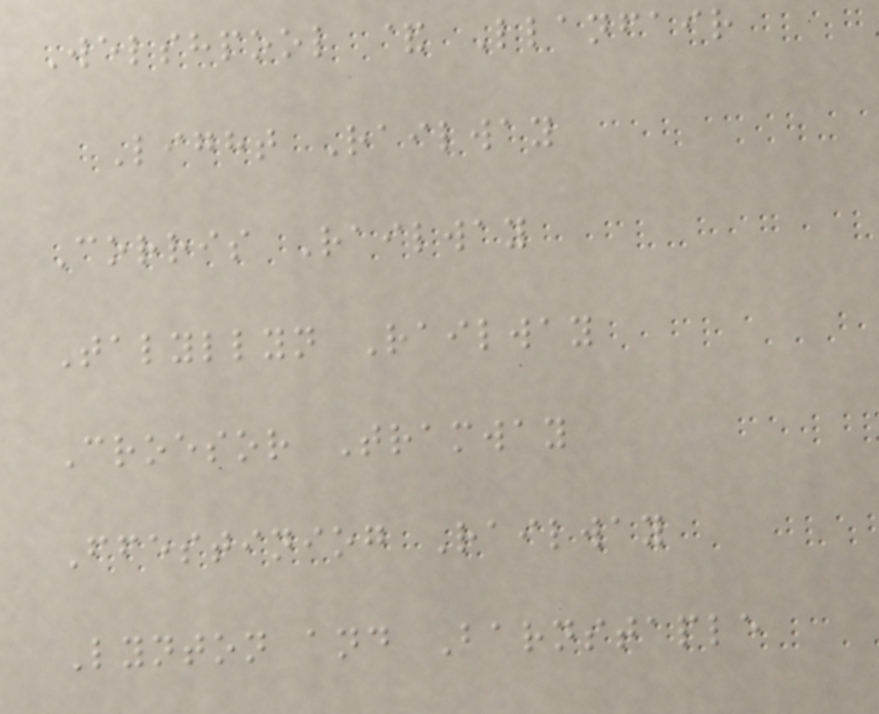Welshpool & Llanfair
Light Railway
Corris Railway
Talyllyn Railway
Croesor Tramway
Ffestiniog Railway
Lynton and Barnstaple
